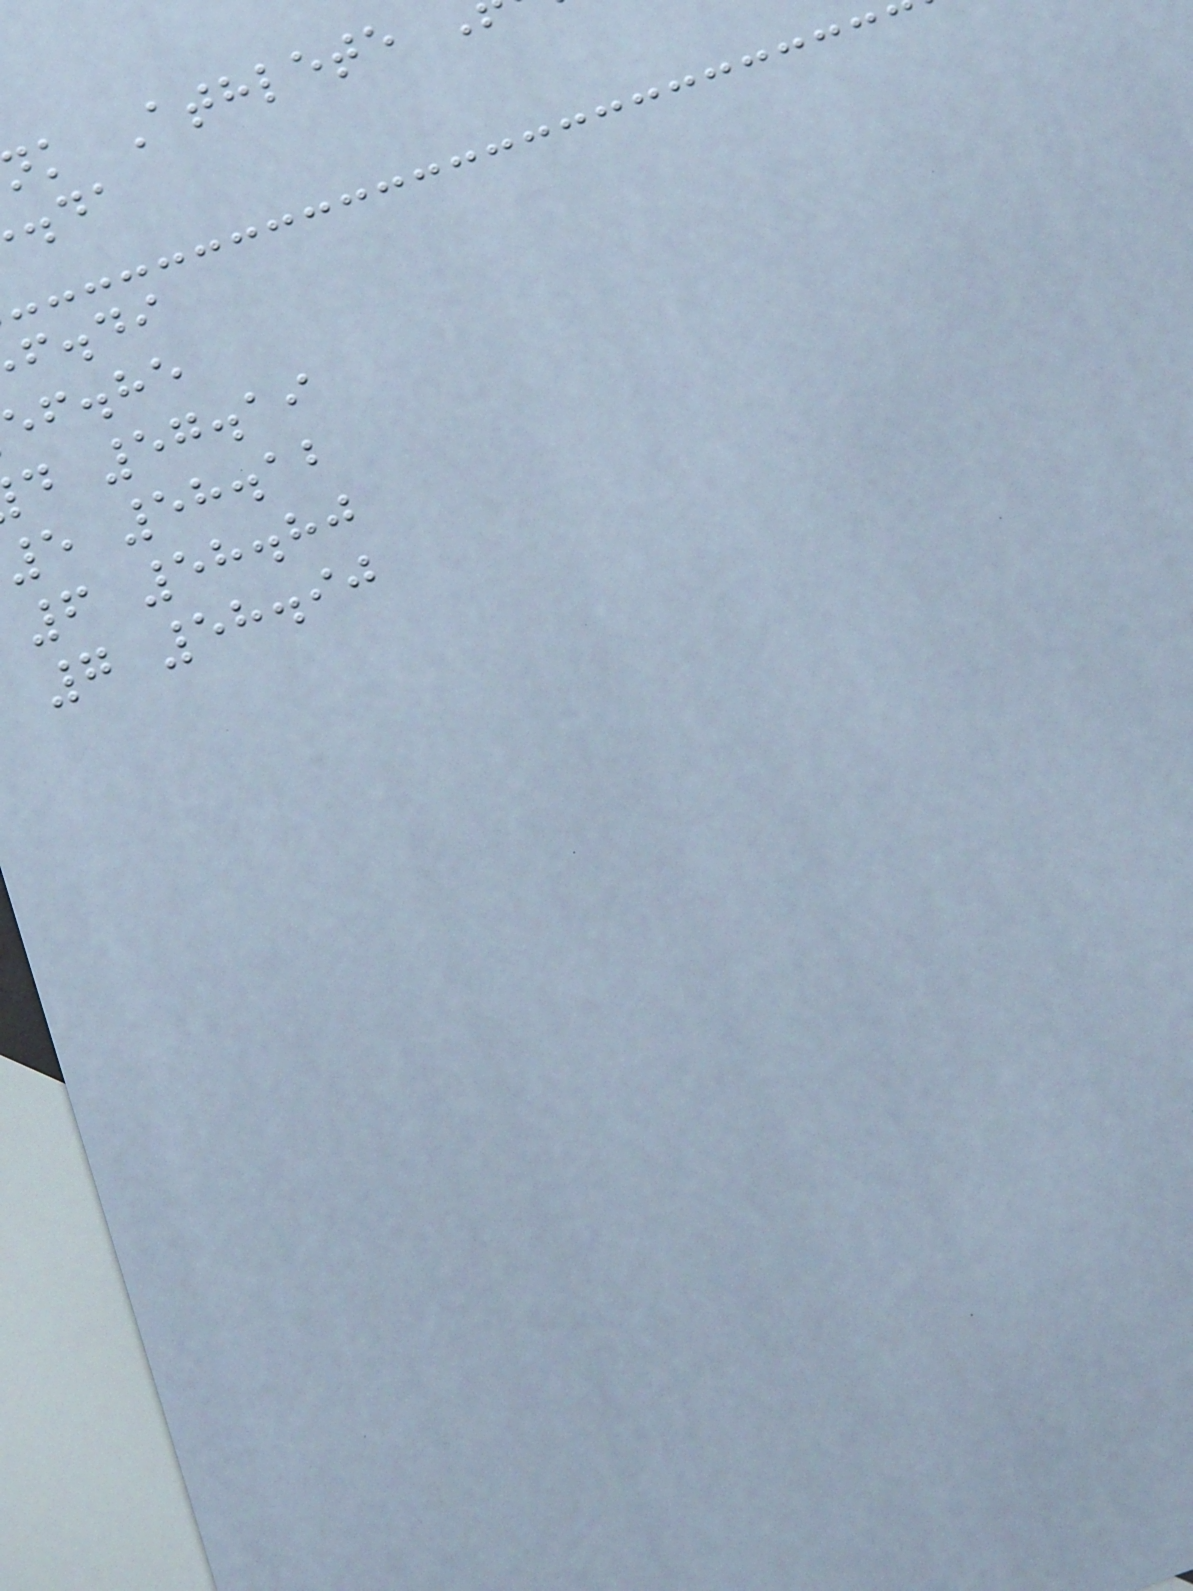k Athlete
f.di
ef.he
d 57.19
5 58.12
6 58.80
7 58.90
